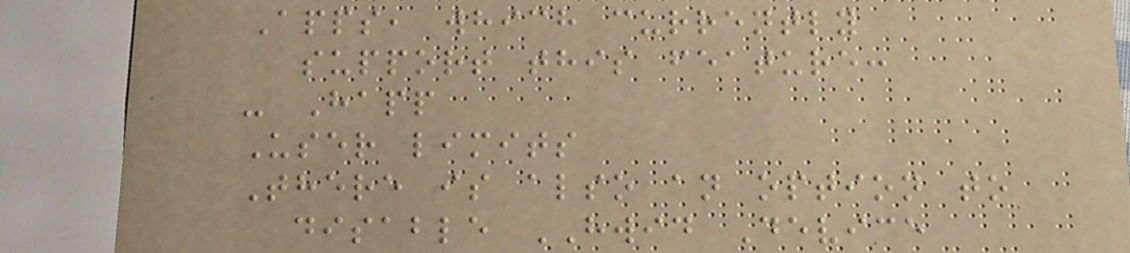Apps, which currently
support this feature:
- Happ
User limits
There is also an option to
disable HWID Device
